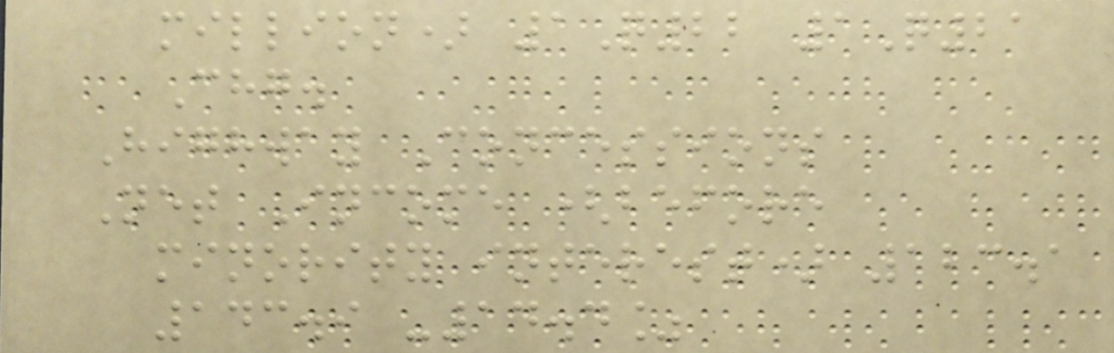million) 1Q22 1Q21
Chg.
Highway Concessions
Net Income (before
minority interest) 123.1
143.9 -14.4%
